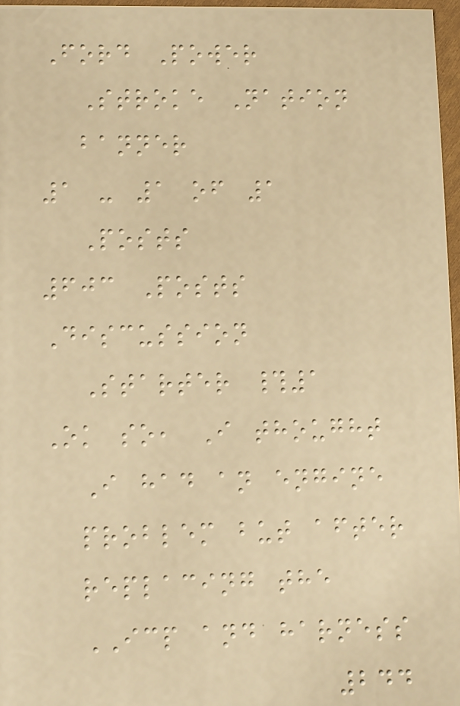Ford Power
Stroke Nation
banner
1 - 1 of 1
Posts
603 Posts
Discussion
Starter #1
Ok so, I thought
I had an engine
problem but after
replacing the
ICP and harness
244
